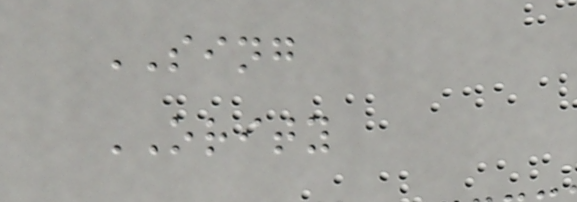SING
ORITY
